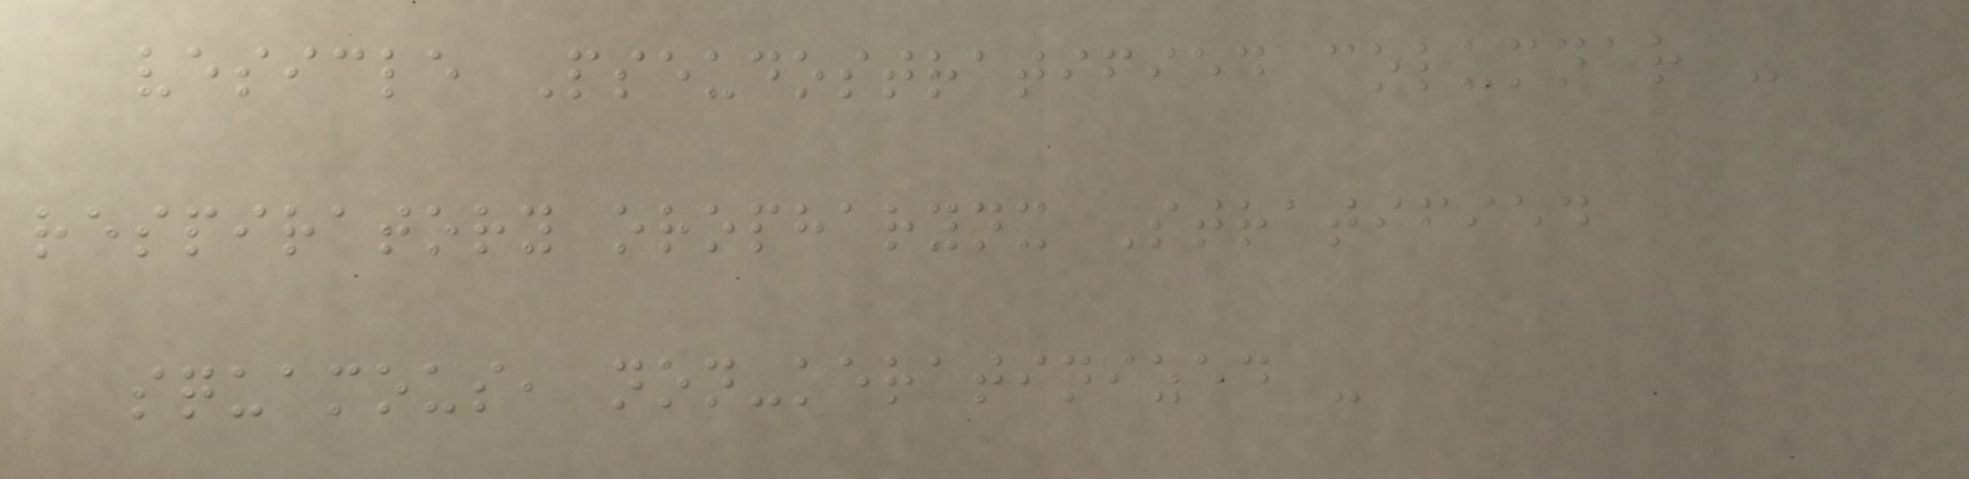vesicle Pseudostratified columnar -
respiratory oropharynx Stratified
squamous, non-keratinized -
